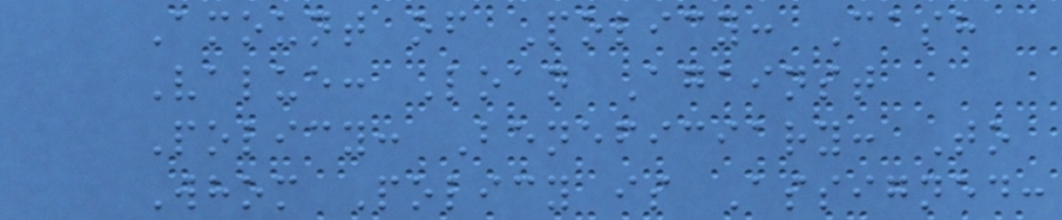Amount of Policy: Cash
Value: Loan Against
Policy: Beneficiary: To
Whom Policy is Assigned:
